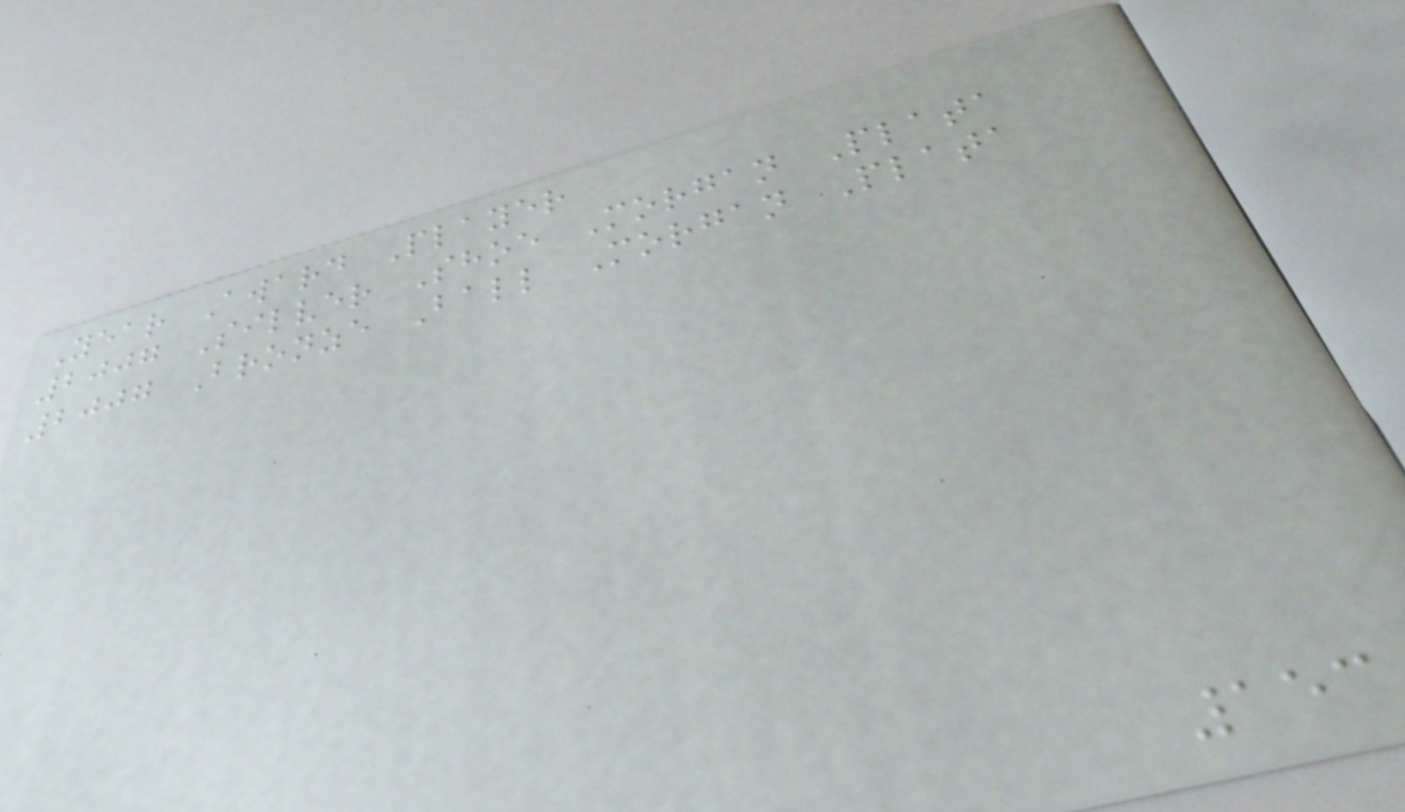Year Award Player
2007 Silver Shoe Morgan Plata
2007 Bronze Ball Morgan Plata
153
